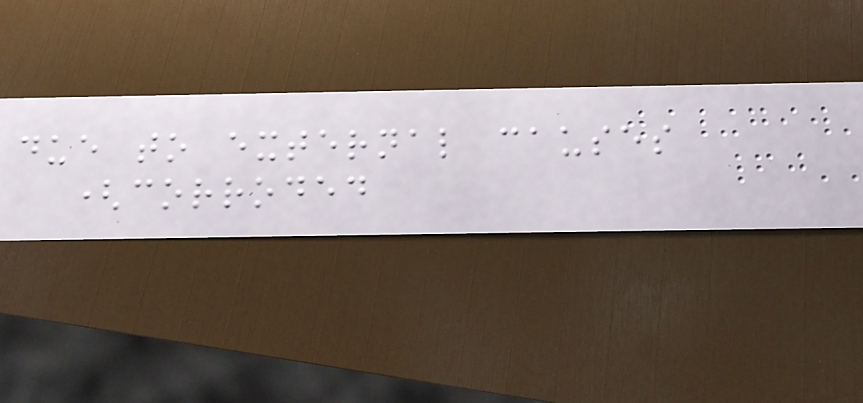due to external causes
(corroded
